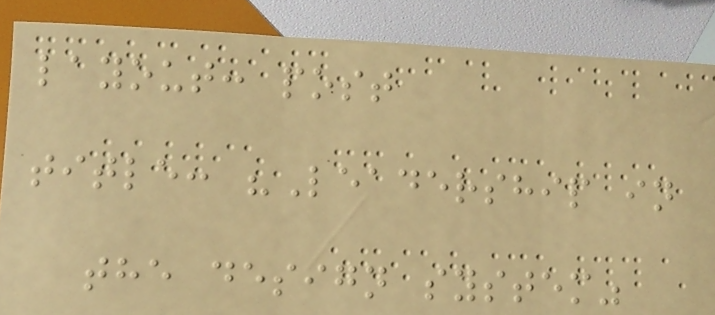layout: post
title: "Leadership in
the design system"
